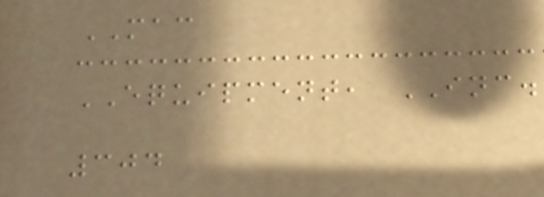MAC
EQUIPMENT, INC.
304
